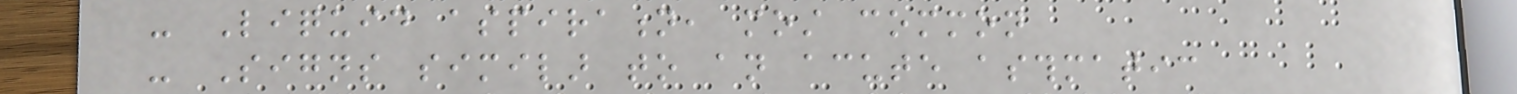- Liquid aspiration, most common
- Signs similar to an acute asthmatic
